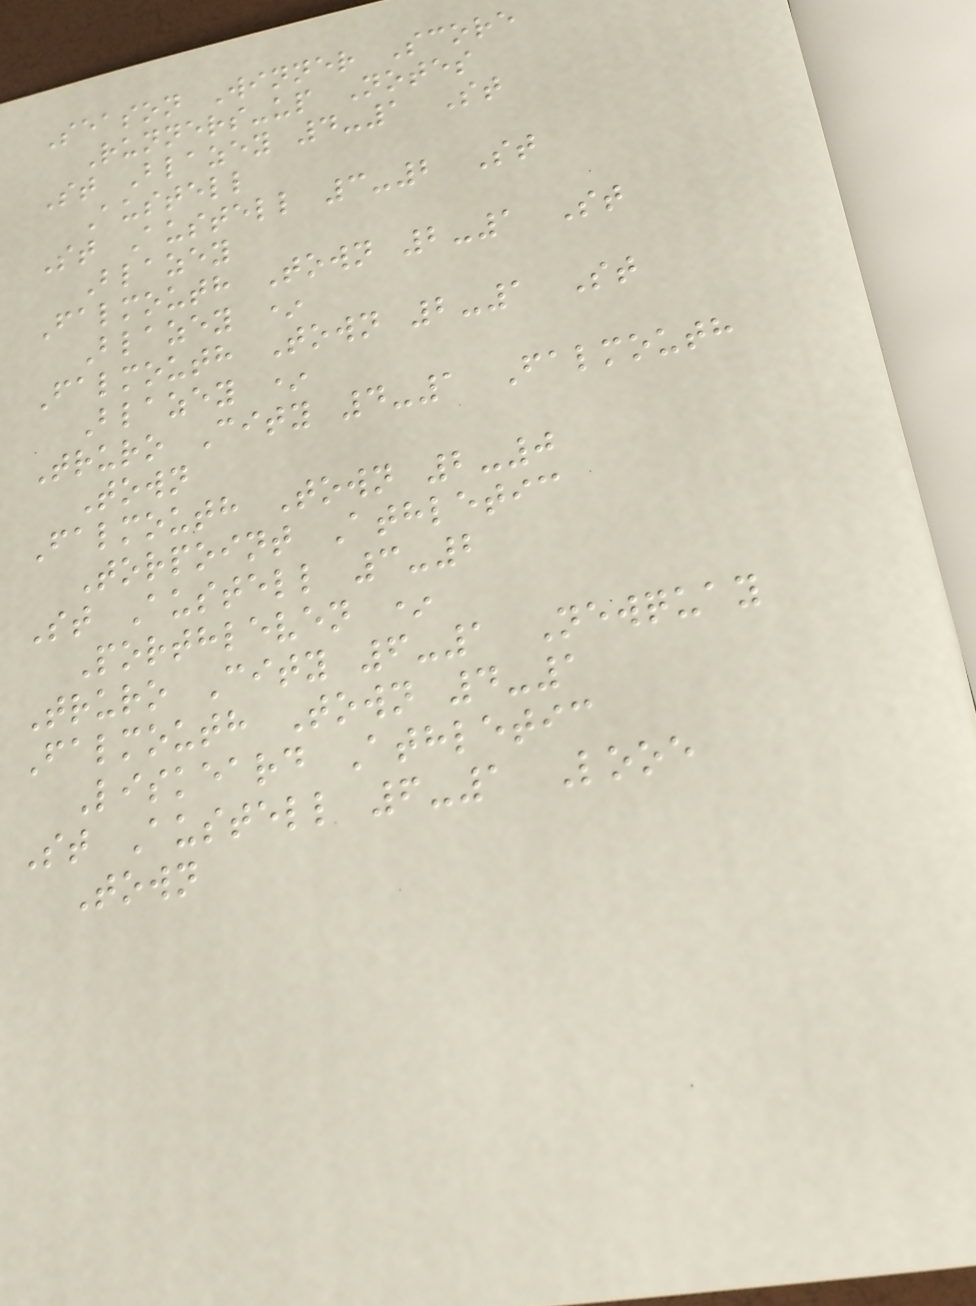Season Winner Score
Runners-up Notes
St Blazey 4-1 St
Austell
St Austell 3-2 St
Blazey
Falmouth Town 2-1 St
Blazey *
Falmouth Town 2-1 St
Blazey *
Truro City 4-1 Falmouth
Town
Falmouth Town 2-0
Torpoint Athletic
St Austell 3-2
Porthleven *
Truro City 6-1 Newquay
Falmouth Town 4-1
Liskeard Athletic
St Austell 6-1 Looe
Town
